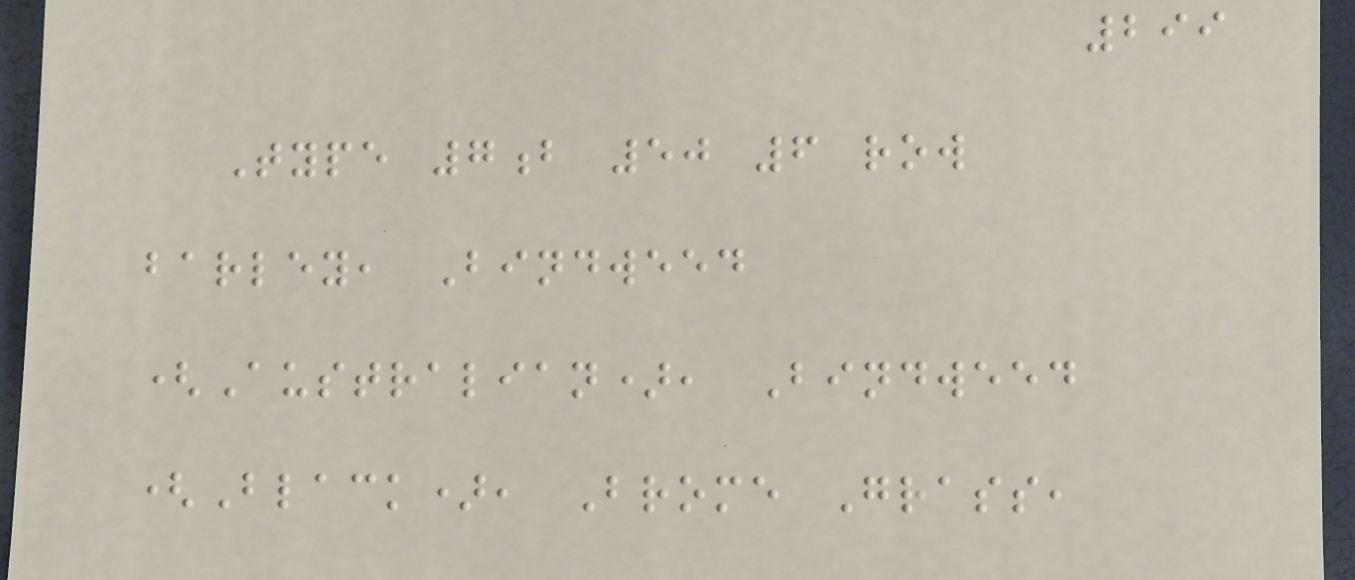299
Type 7b 50 6 row
barley, Bindweed
(Australian), Bindweed
(Black), Brome Grass,
